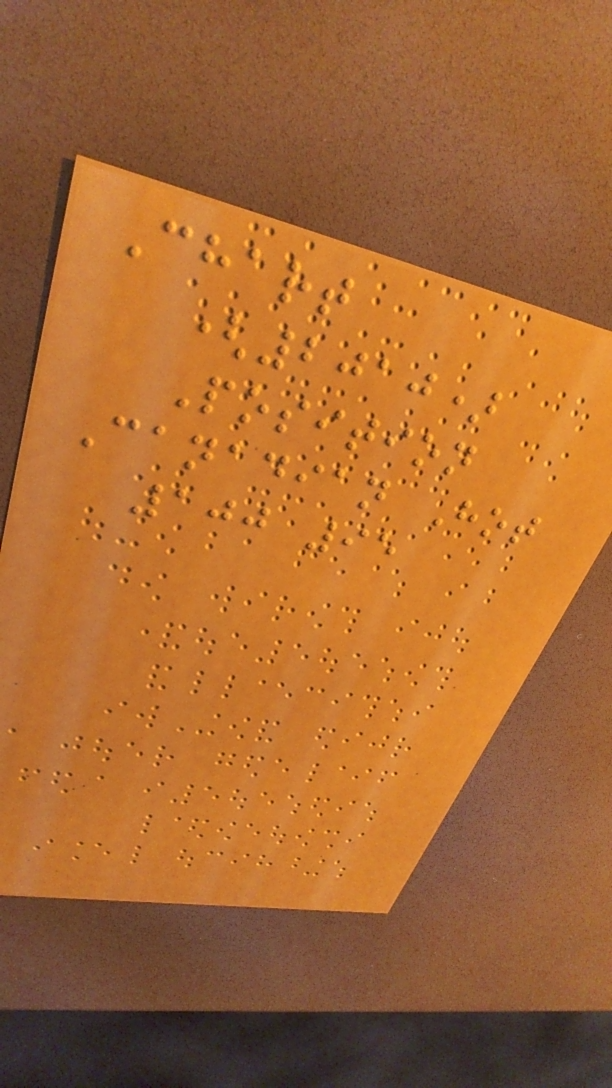Chart
(2010)
Position
Canadian Hot
100 95
